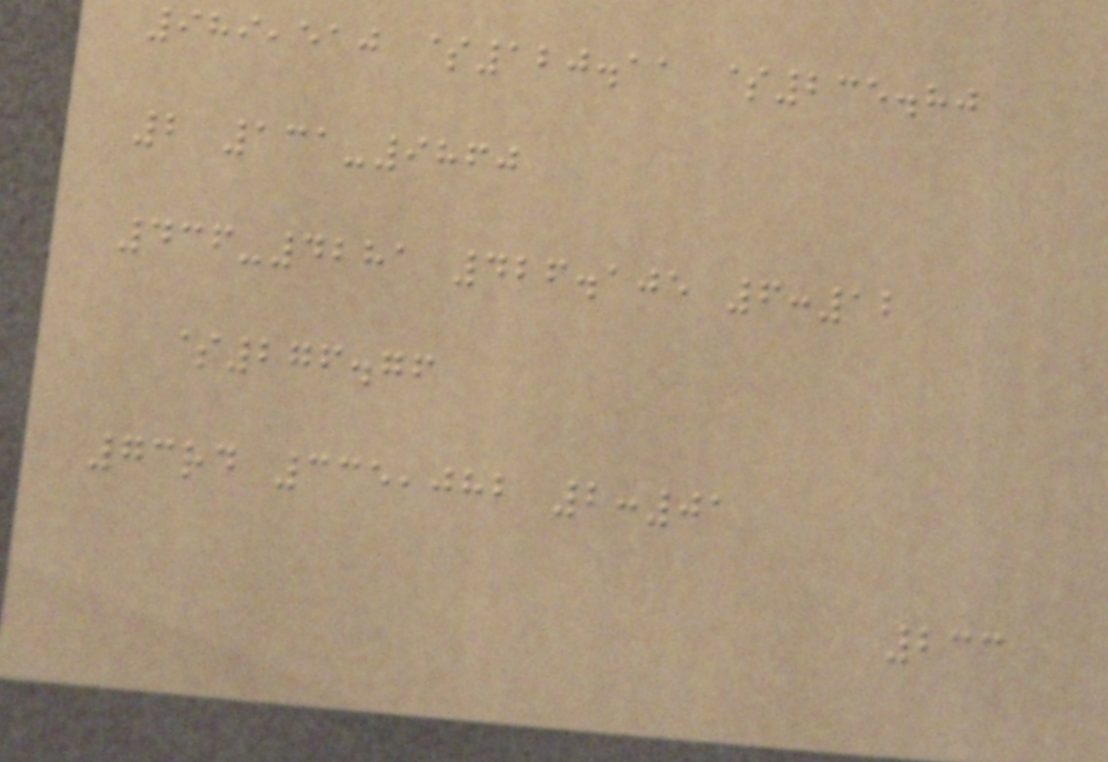989,510 $120.11 $235.80
2 131-9860
436-4281 426.105 6:12
$276.76
73rd 335,082 2:01
233
